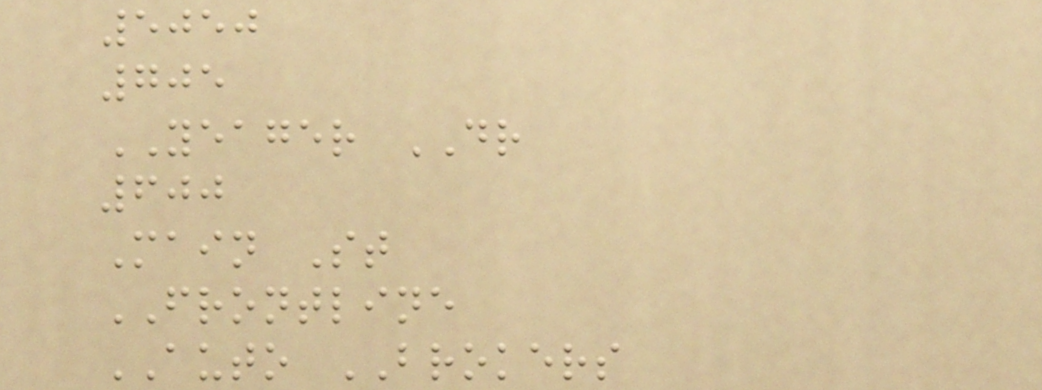5050
705
YEAGER DR
600
Main St
FRONTLINE
AUTO BROKERS
